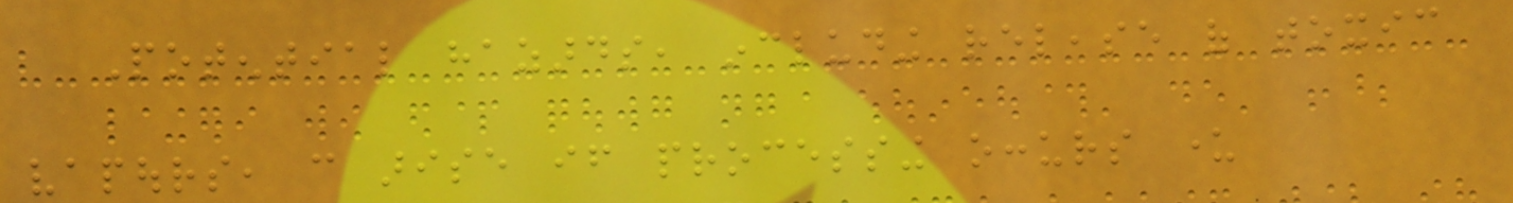Potential hazards, including release of toxic
vapours, can arise if processing occurs under
